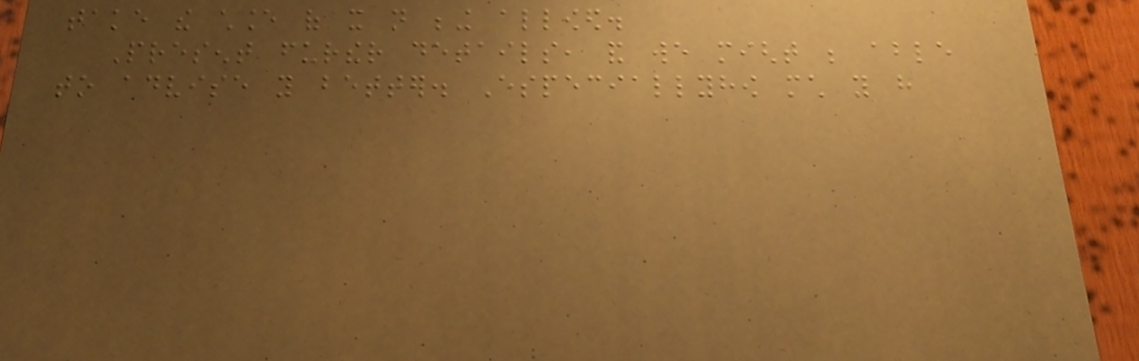take the chance of it not being allowed.
Present further details, and we might be able
to advise you better. Especiallyhow much you have
